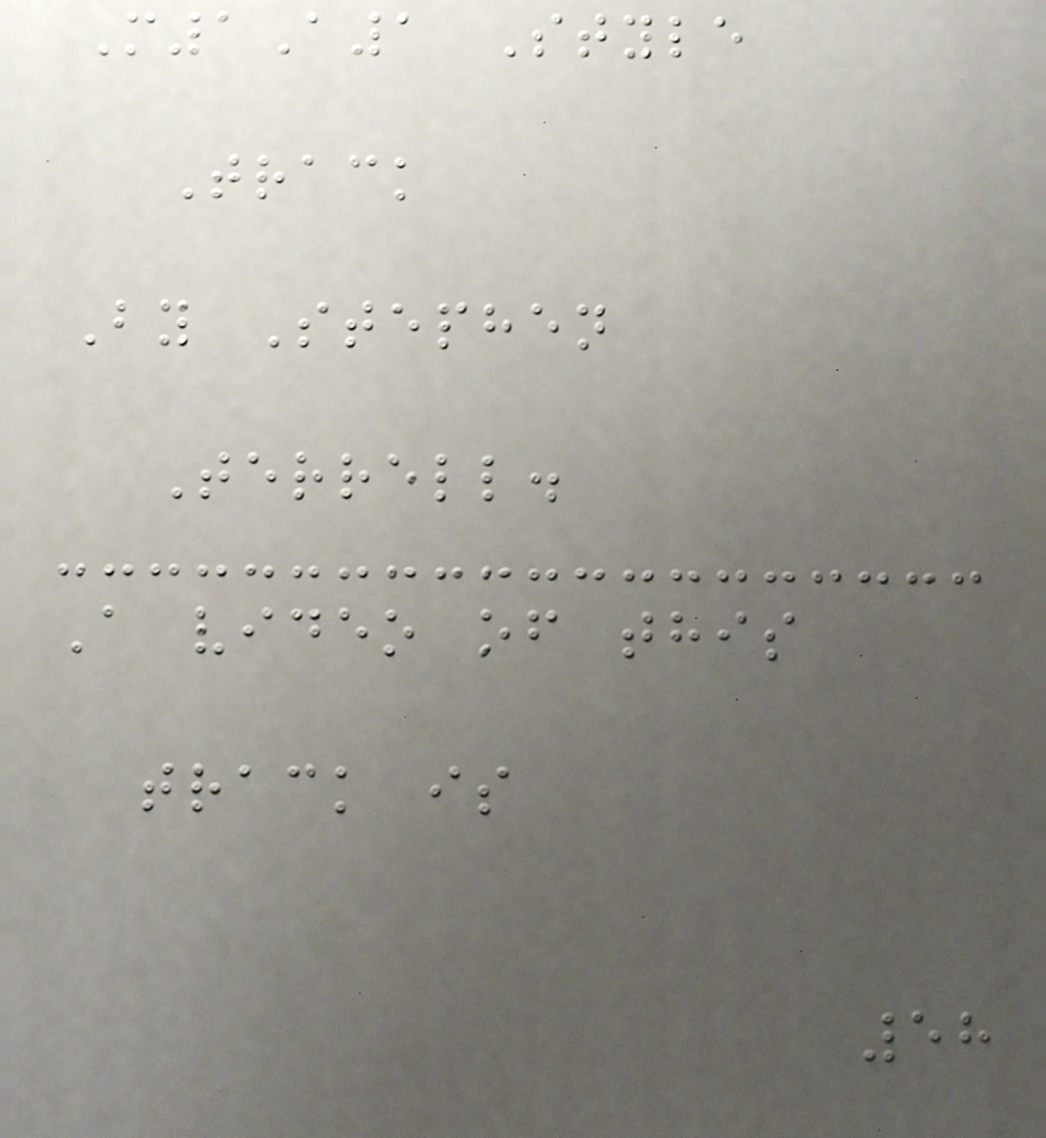M1A1 Style
Track
By Stephen
Terrell.
A video of this
track is
58
